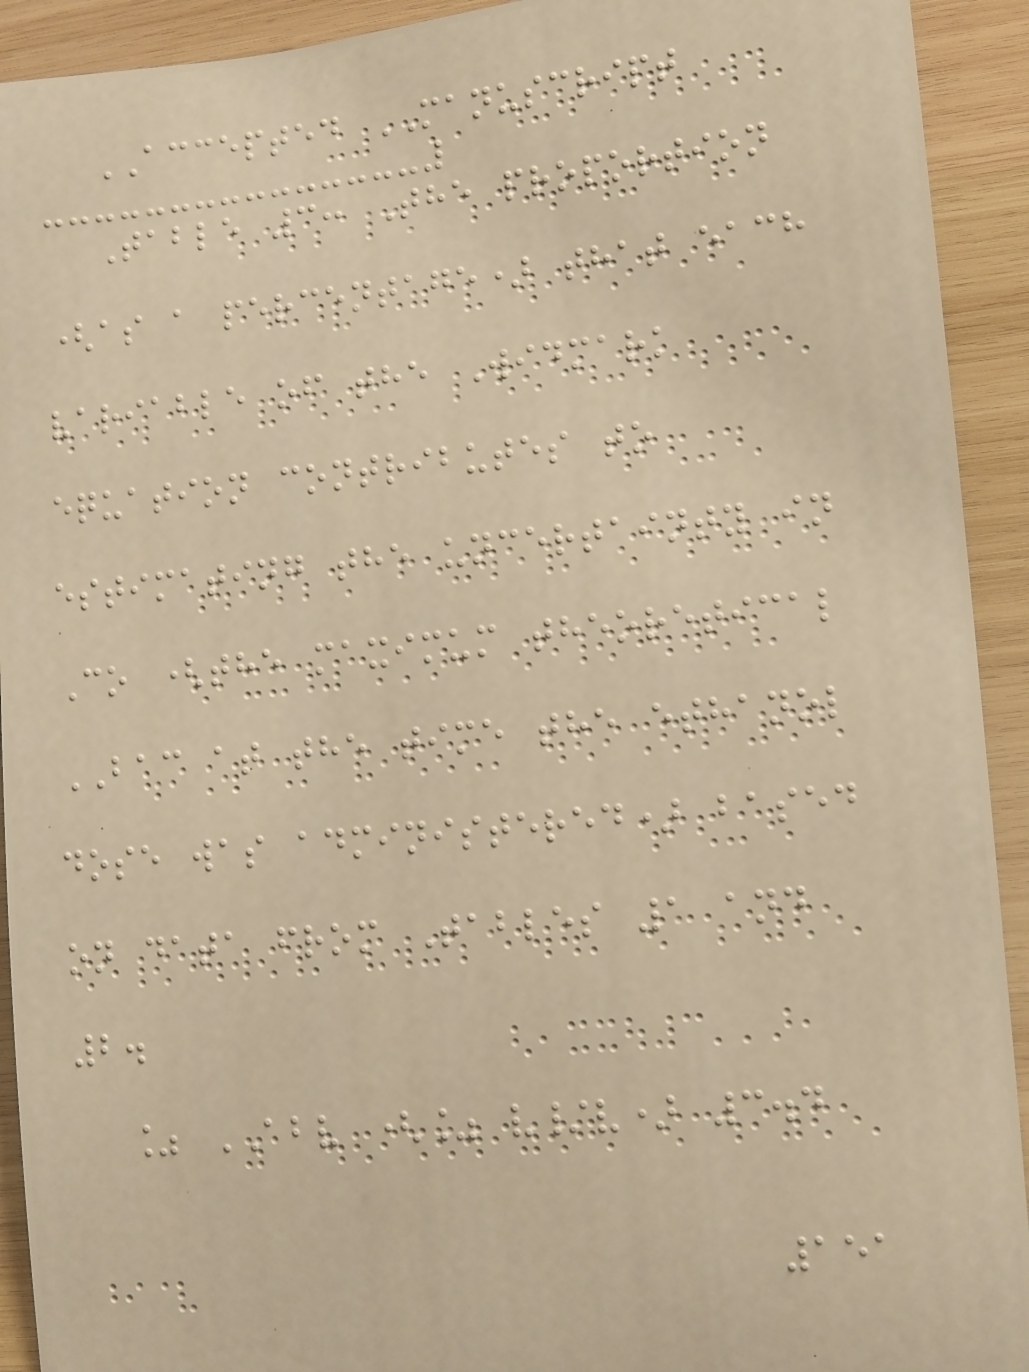ACCEPTED MANUSCRIPT
Table 3: The proportion
(as a percentage) that each
variable of the Widmark
equation contributes to
estimating the uncertainty in
Co (the maximum theoretical
BAC at the time the ethanol
dose was administered) based
on data from Tables 1 and
2.
% ABV (% v/v) 3.4
151
